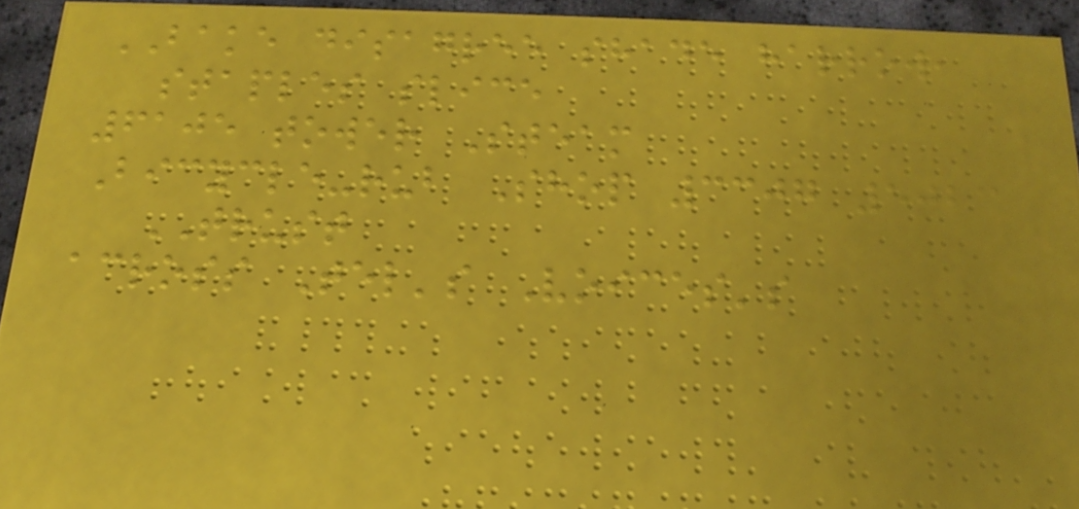BAKE disagree shade harrow,
staples slice
6105 tower Steam
Bicycle-rub Shop 3307 5023
TRUST
across Tel's Voices's
